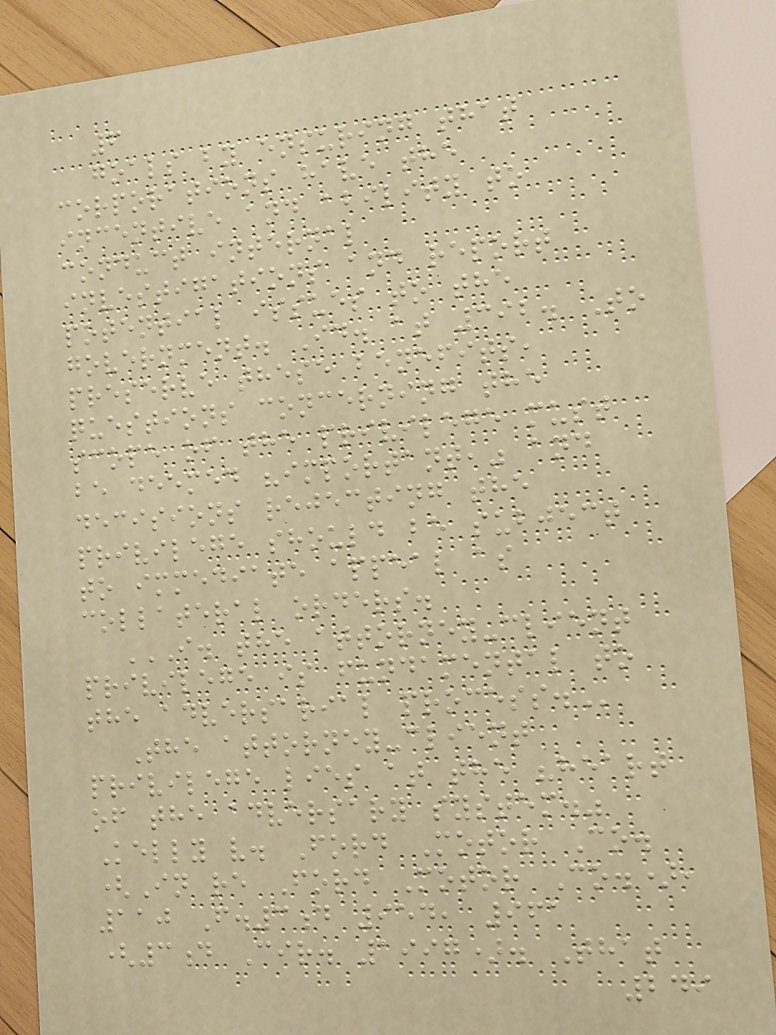6
goals by ensuring that
corporations have the
incentive and ability to
conduct internal
investigations and report
potential issues to the
government. Id. at 392. To
preserve these benefits,
questions concerning the
scope of the privilege must
be deemed "important," and
decisions rejecting the
privilege should be subject
to immediate appeal as
collateral orders.
I. THE ATTORNEY-CLIENT
PRIVILEGE IS FUNDAMENTAL TO
THE ADVERSARIAL PROCESS.
The attorney-client
privilege lies at the "heart
of the adversary system."
Kelly v. Ford Motor Co.
(In re Ford Motor Co.),
110 F.3d 954, 961
(3d Cir. 1997). That
249
